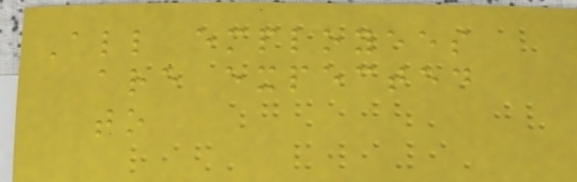All employees
are expected
to
